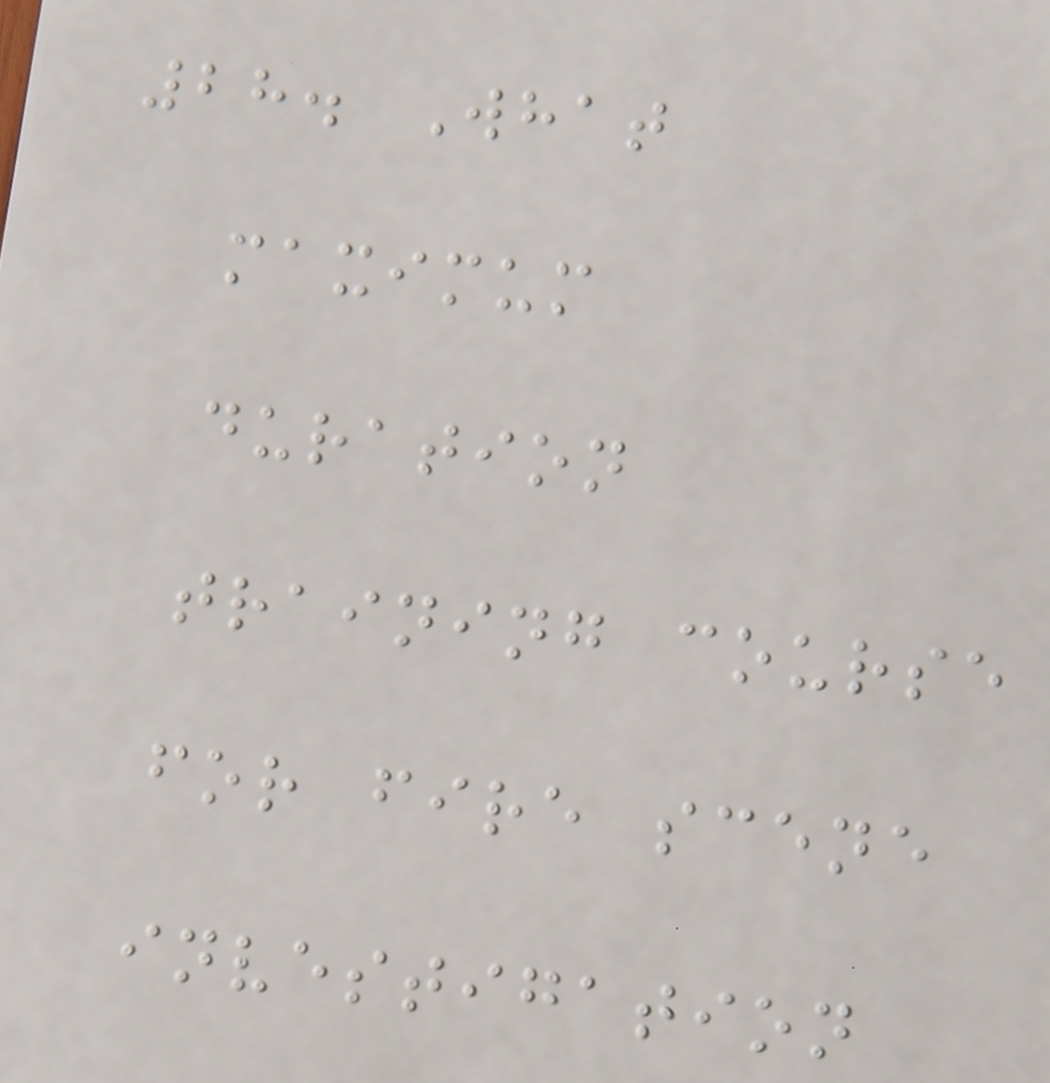28. What
maximum
duration
training course
for fire scene
investigation
